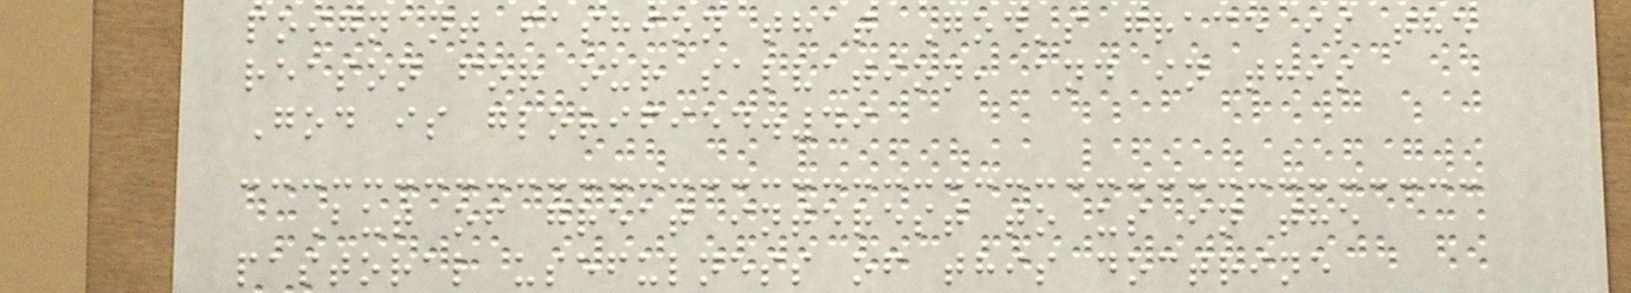poignant fashion that God's grace is the
reason for our salvation, and in this
God is glorified.49
But of great interest to us in the
pastoral usefulness of this doctrine
